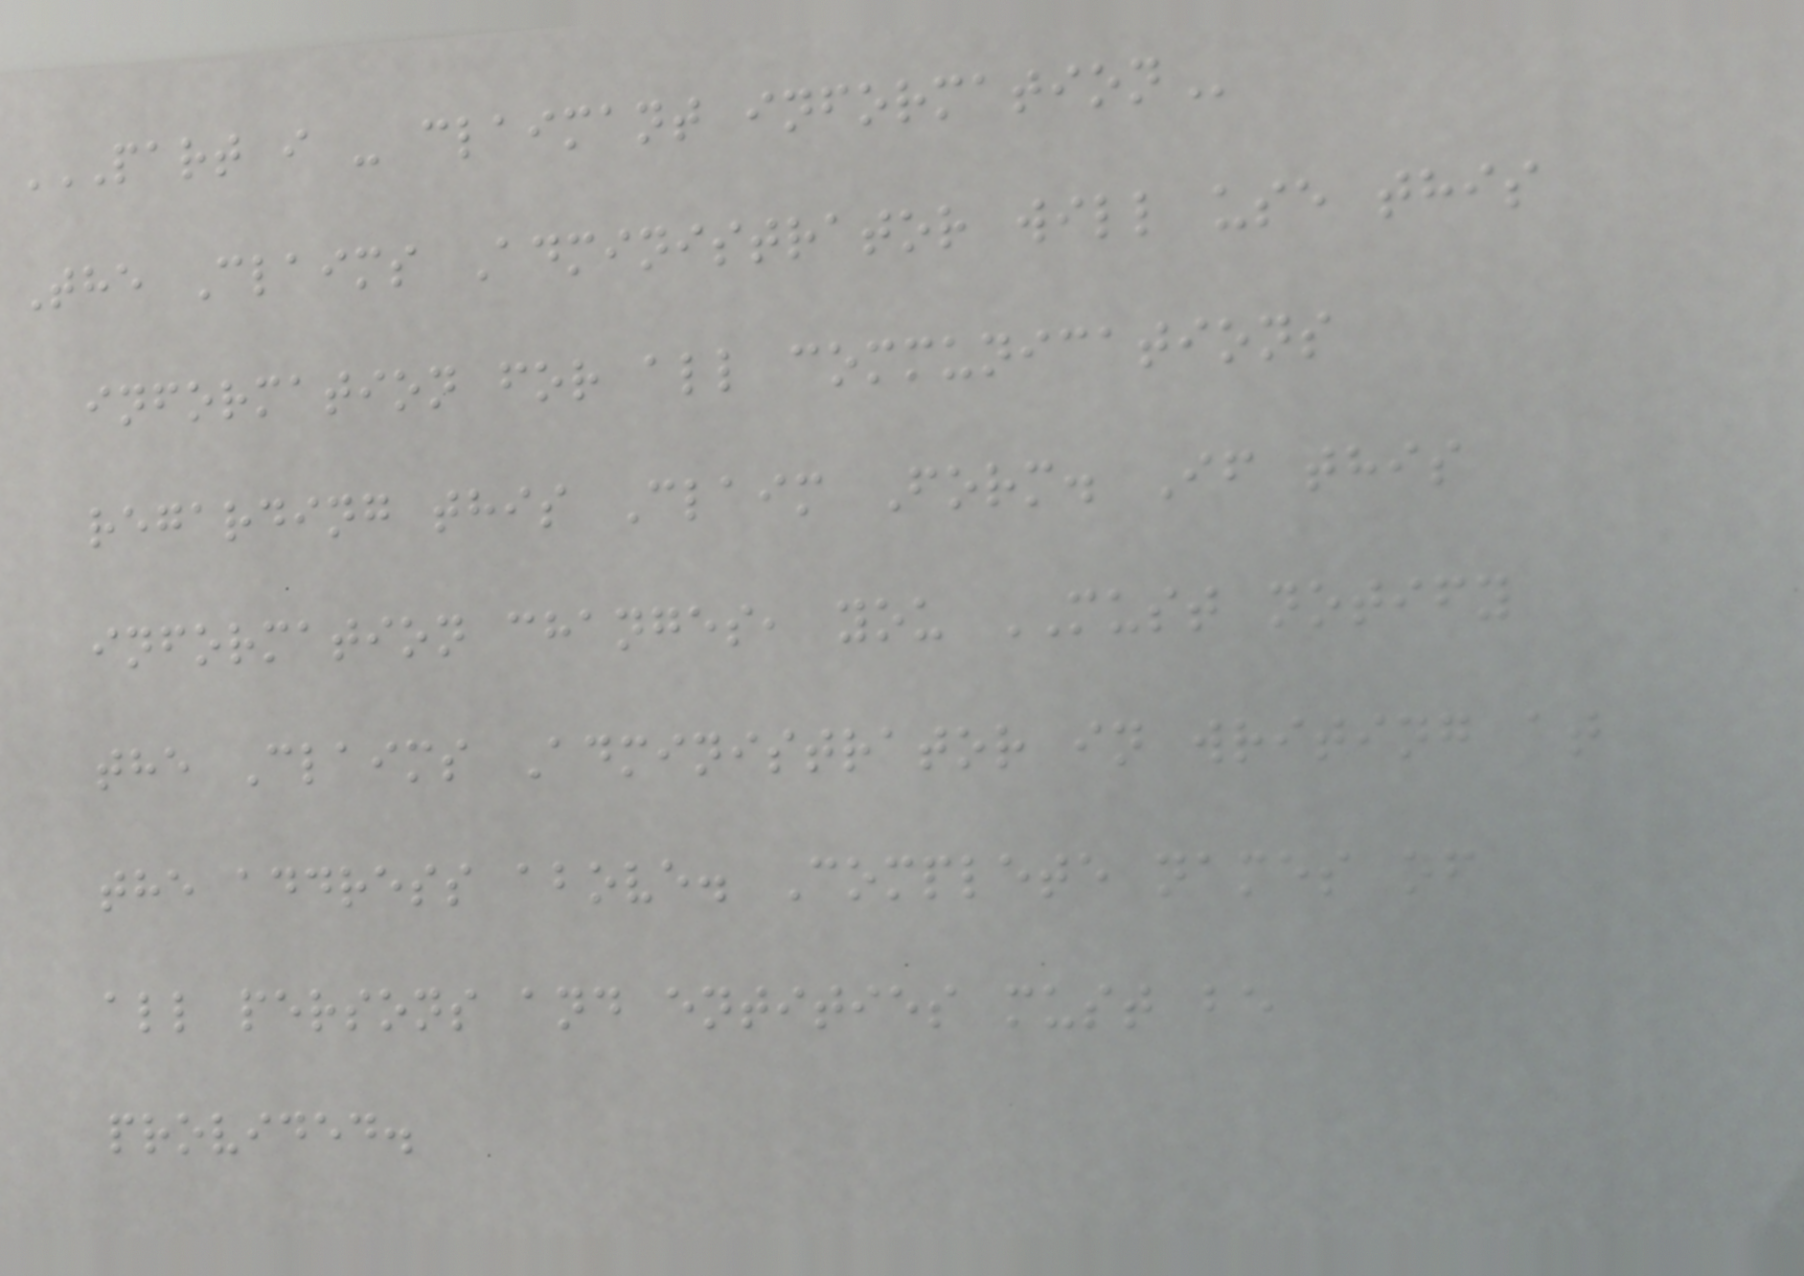PART I - CLAIMANT INFORMATION
The Claims Administrator will use this
information for all communications
regarding this Claim Form. If this
information changes, you MUST notify
the Claims Administrator in writing at
the address above. Complete names of
all persons and entities must be
provided.
